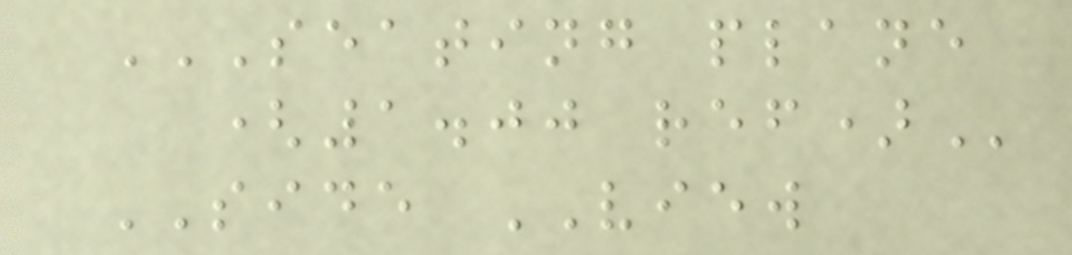SEATING PLANE
(1.00 REF)
SIDE VIEW
